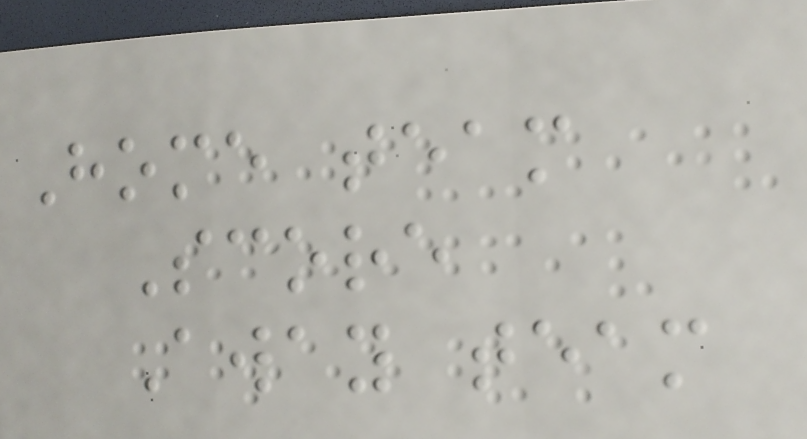Home team
Score
Away team
